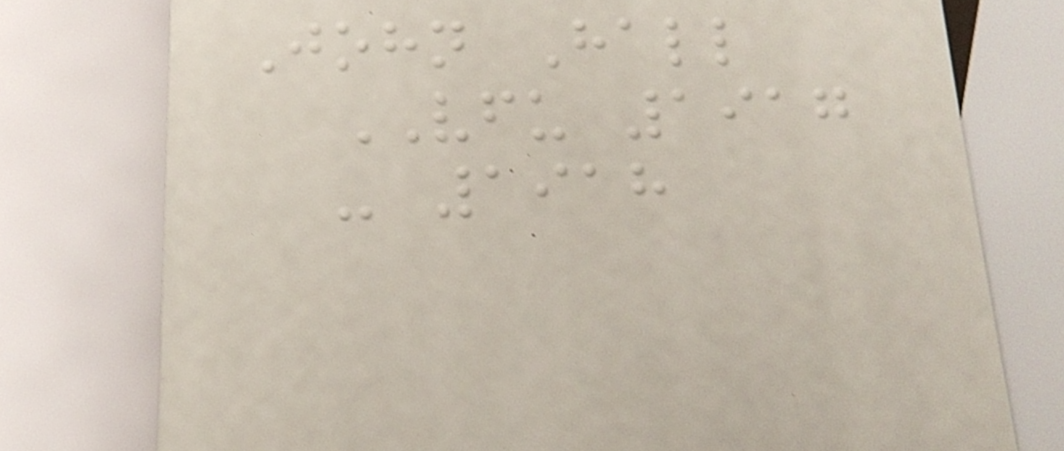John Hall
VFU 1917
- 1918
